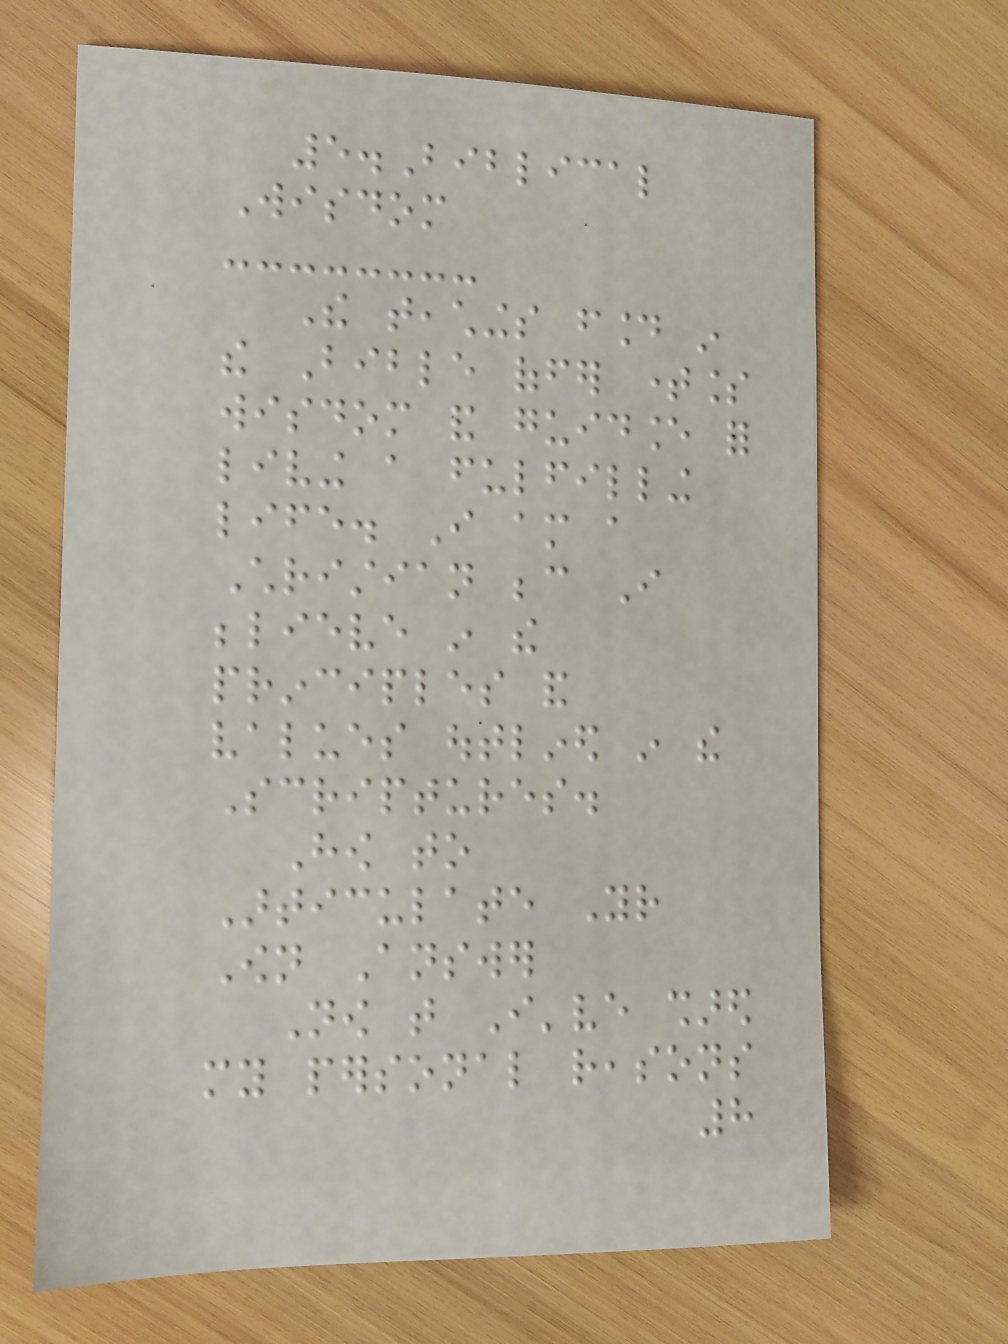5.Biblical
Wisdom
The teachings found in
the Bible offer timeless
wisdom and guidance for
living a fulfilling
life. I am a
Christian because I
believe in the
principles and
values outlined in the
Scriptures.
How to
Articulate Your
Own Answer
Now that I've shared
my personal reasons
8
